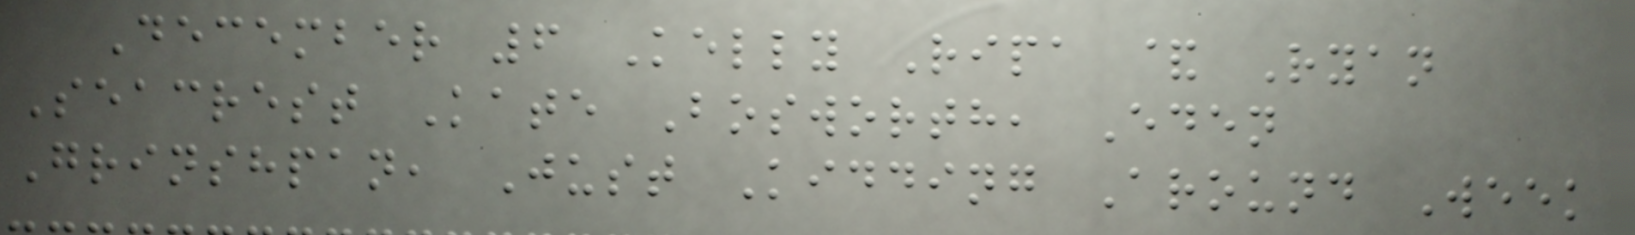December 6 Kelly Ripa & Ryan
Seacrest Kate Bosworth, Eden
Grinshpan, Just Kidding Around Week
